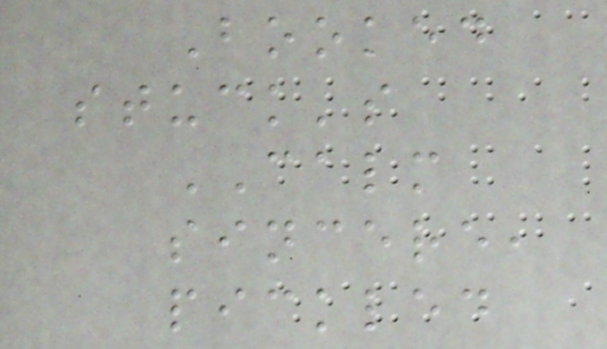Booked
stuck's
CALM
sincere,
pickled
